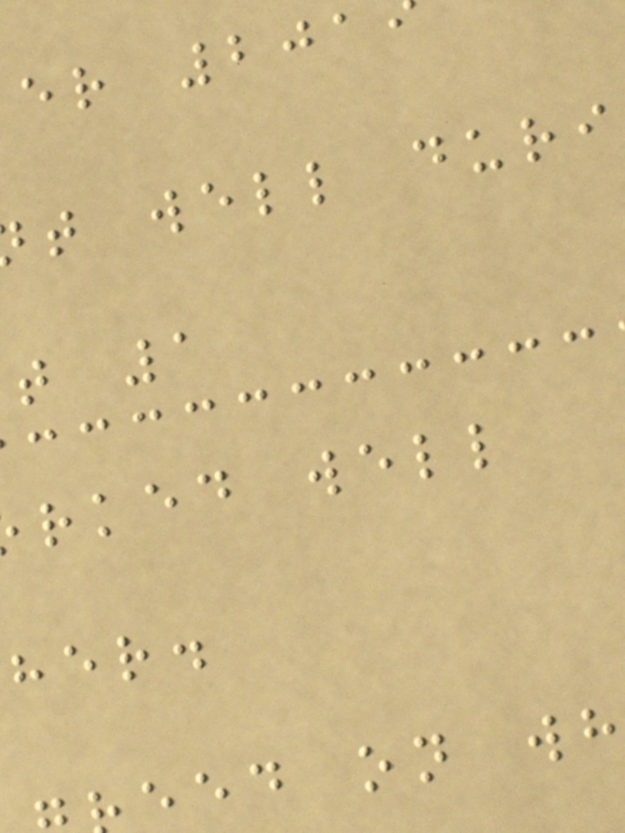er 201
t well duri
t 1
rked well
her.
eed on wh
